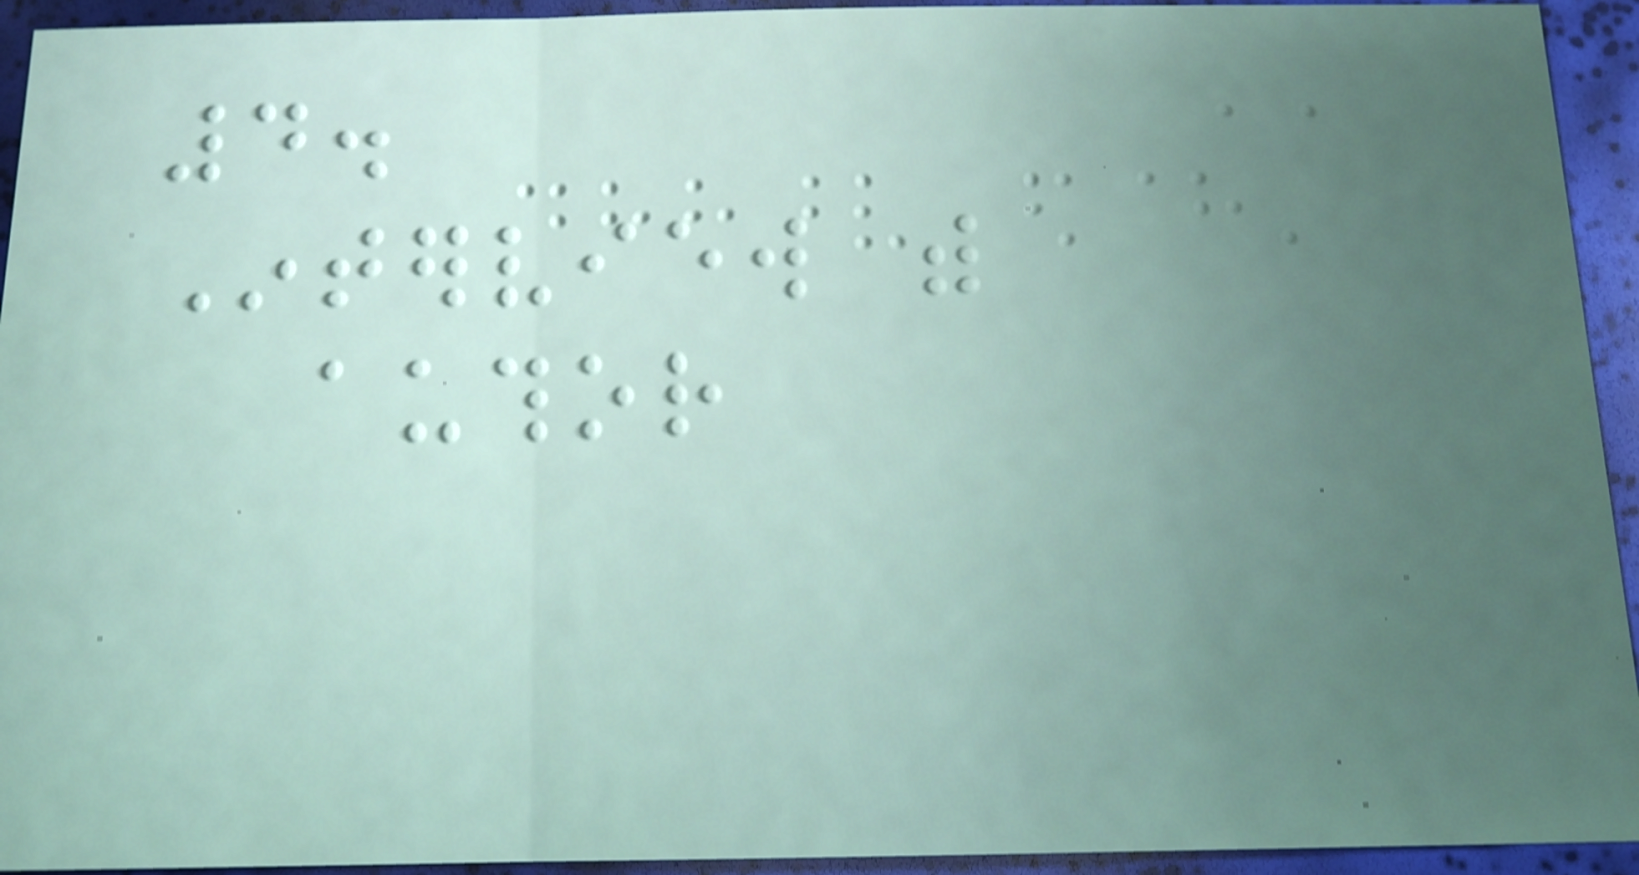4.
Interview with
author
